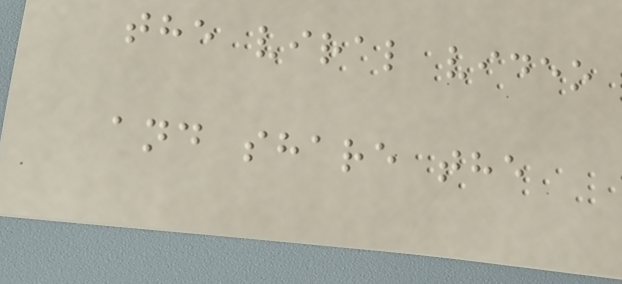the viral video
and share the
